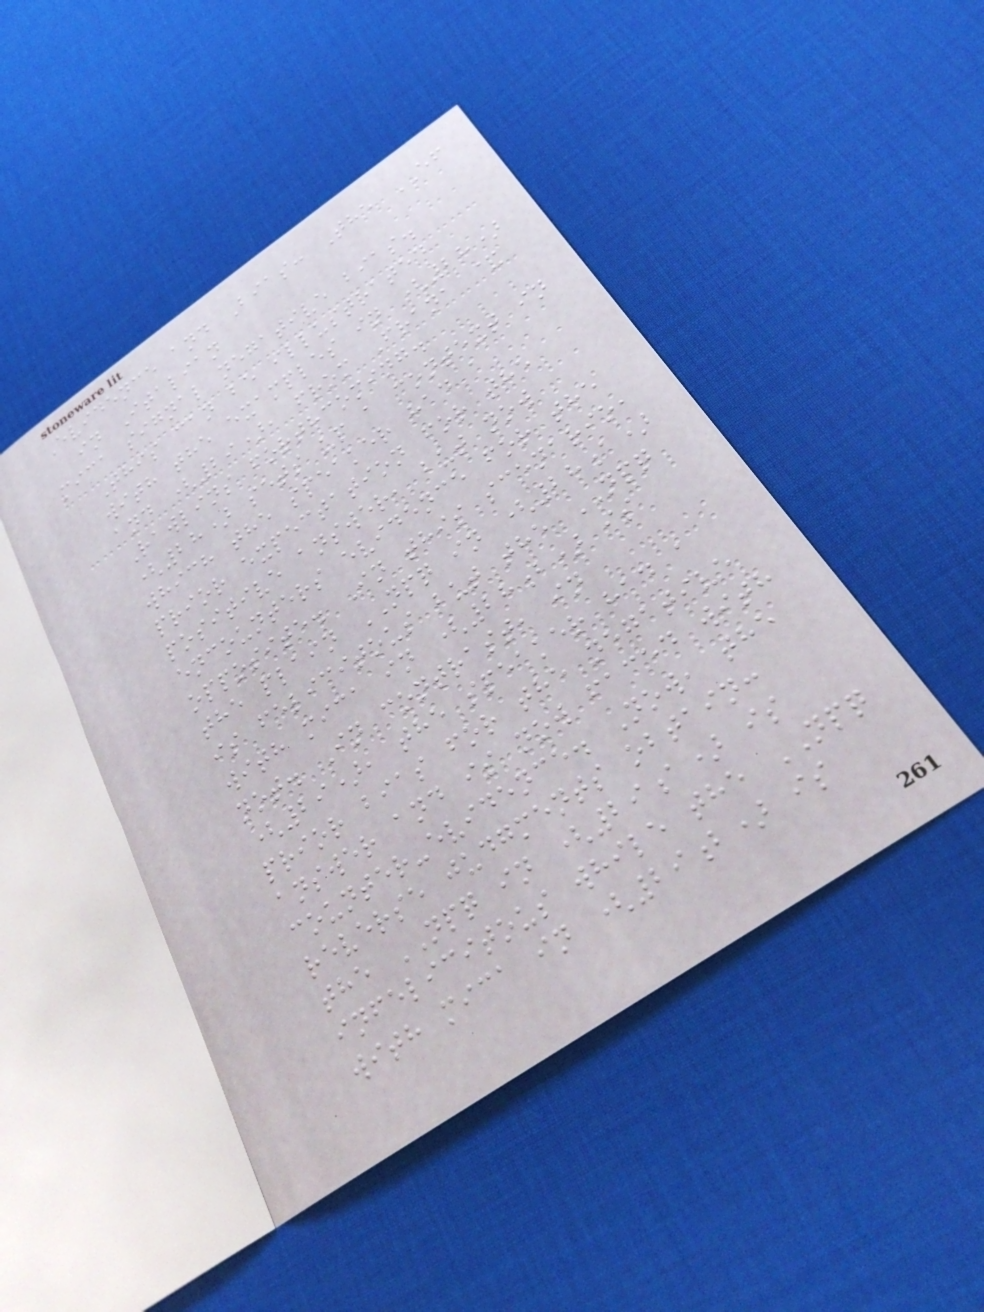Evidence and Bias: The EF
in Italian
mica signal negative bias.
This can be illustrated
with the examples in (28)
and (29), from Frana &
Rawlins forthcoming.
(28) sets up a context in
which the speaker had a
prior expectation for the
positive answer, but now
encounters evidence for the
opposite. In this scenario,
the plain NPQ in (28a)
is felicitous but the NPQ
with mica in (28b) is
not. In contrast, in
(29), the speaker had a
prior bias for the negative
answer and is now faced with
counter-evidence. Now, the
reverse judgments obtain:
the NPQ in (29a) is
infelicitous while the NPQ
with mica in (29b) is
